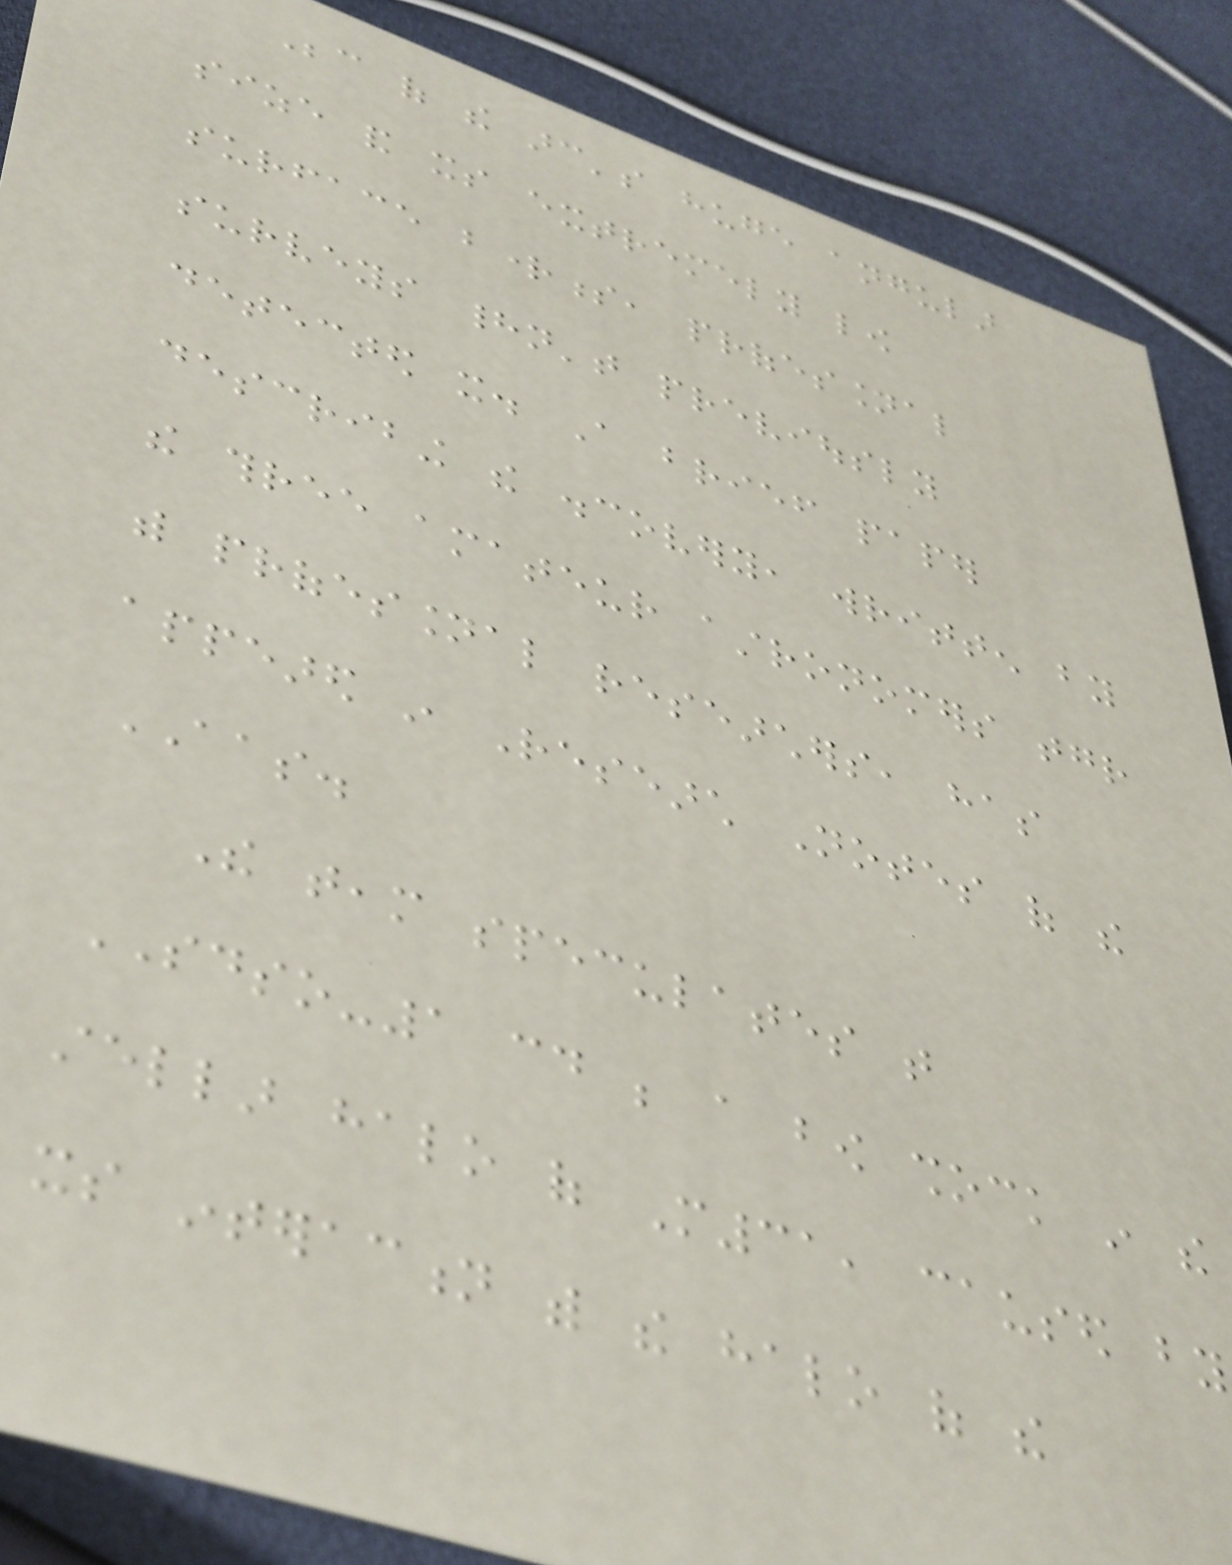Because of the arc's huge angular
size and its extremely low
surface brightness, professional
surveys hadn't previously
detected it. A brief paper
describing the discovery, written by
the three amateur astronomers together
with professional researchers, has
appeared in Research Notes of the
AAS.
The team speculates that
SDSO-1 could be a bow shock in the
stellar halo of M31, caused by
its interaction with the halo of the
